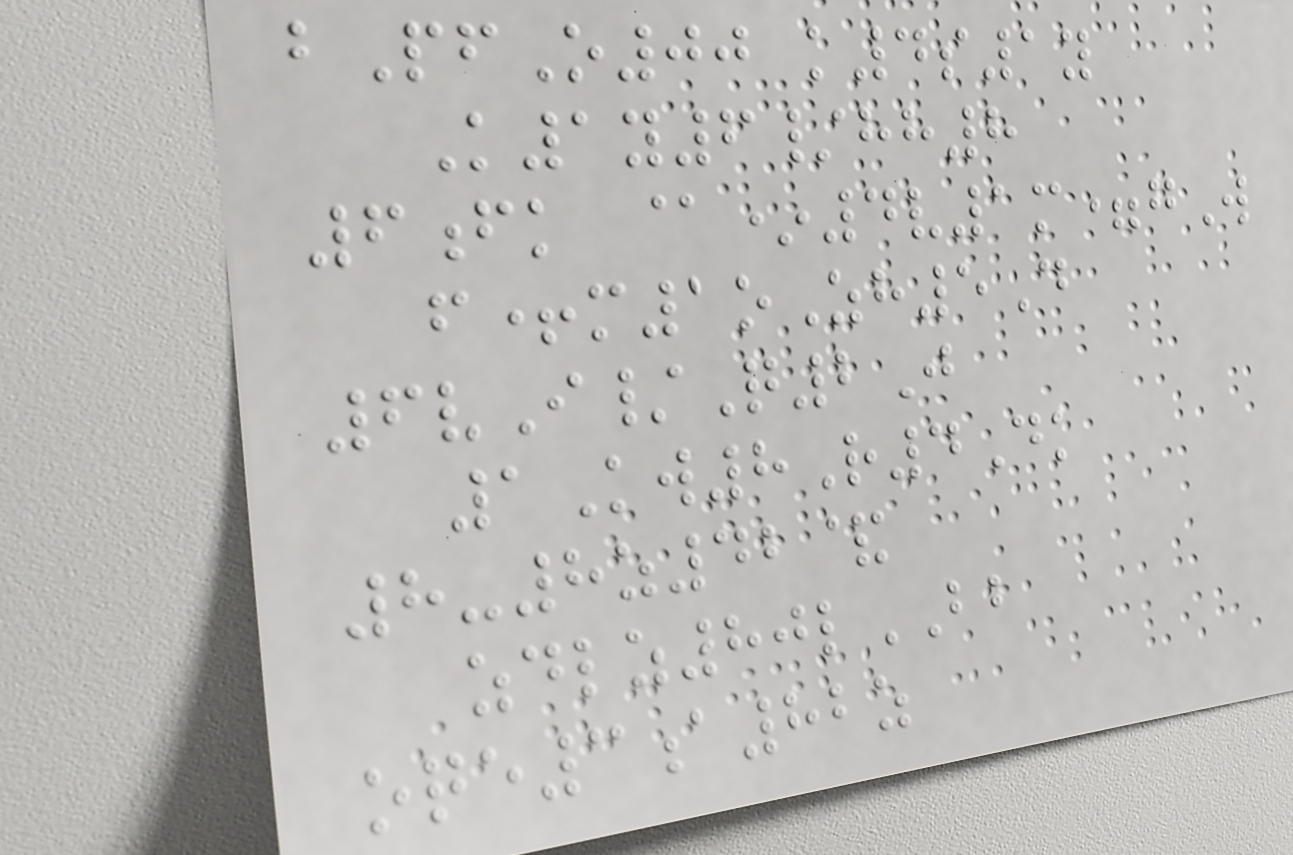bPfO00 k4s1y
K1y6/hh8
6fk @*4v1m=gW
f+m1oZh5D
6vI/Q2J
1Kw8R4Dk
8-8z42&
zdlz80lBB
oqe3a82z
